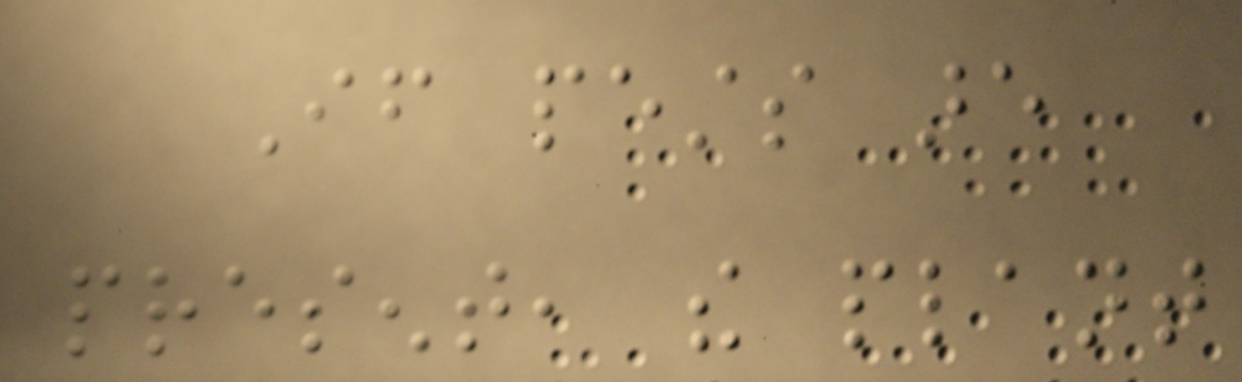If pests are
present, the plant
